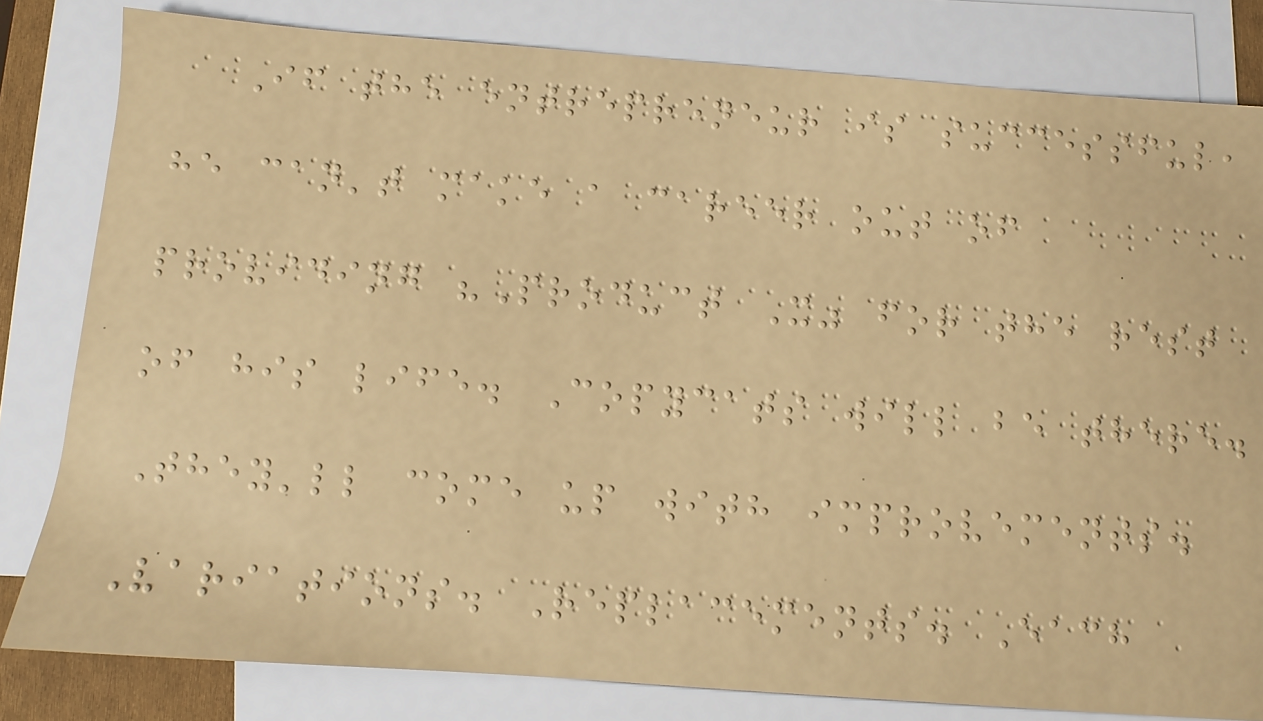If the entrepreneur is successful,
he can't make a career out of
providing "Product X" for the rest
of his life. Copycats will be there.
They'll come up with improvements.
Variations. Replacements. Each
